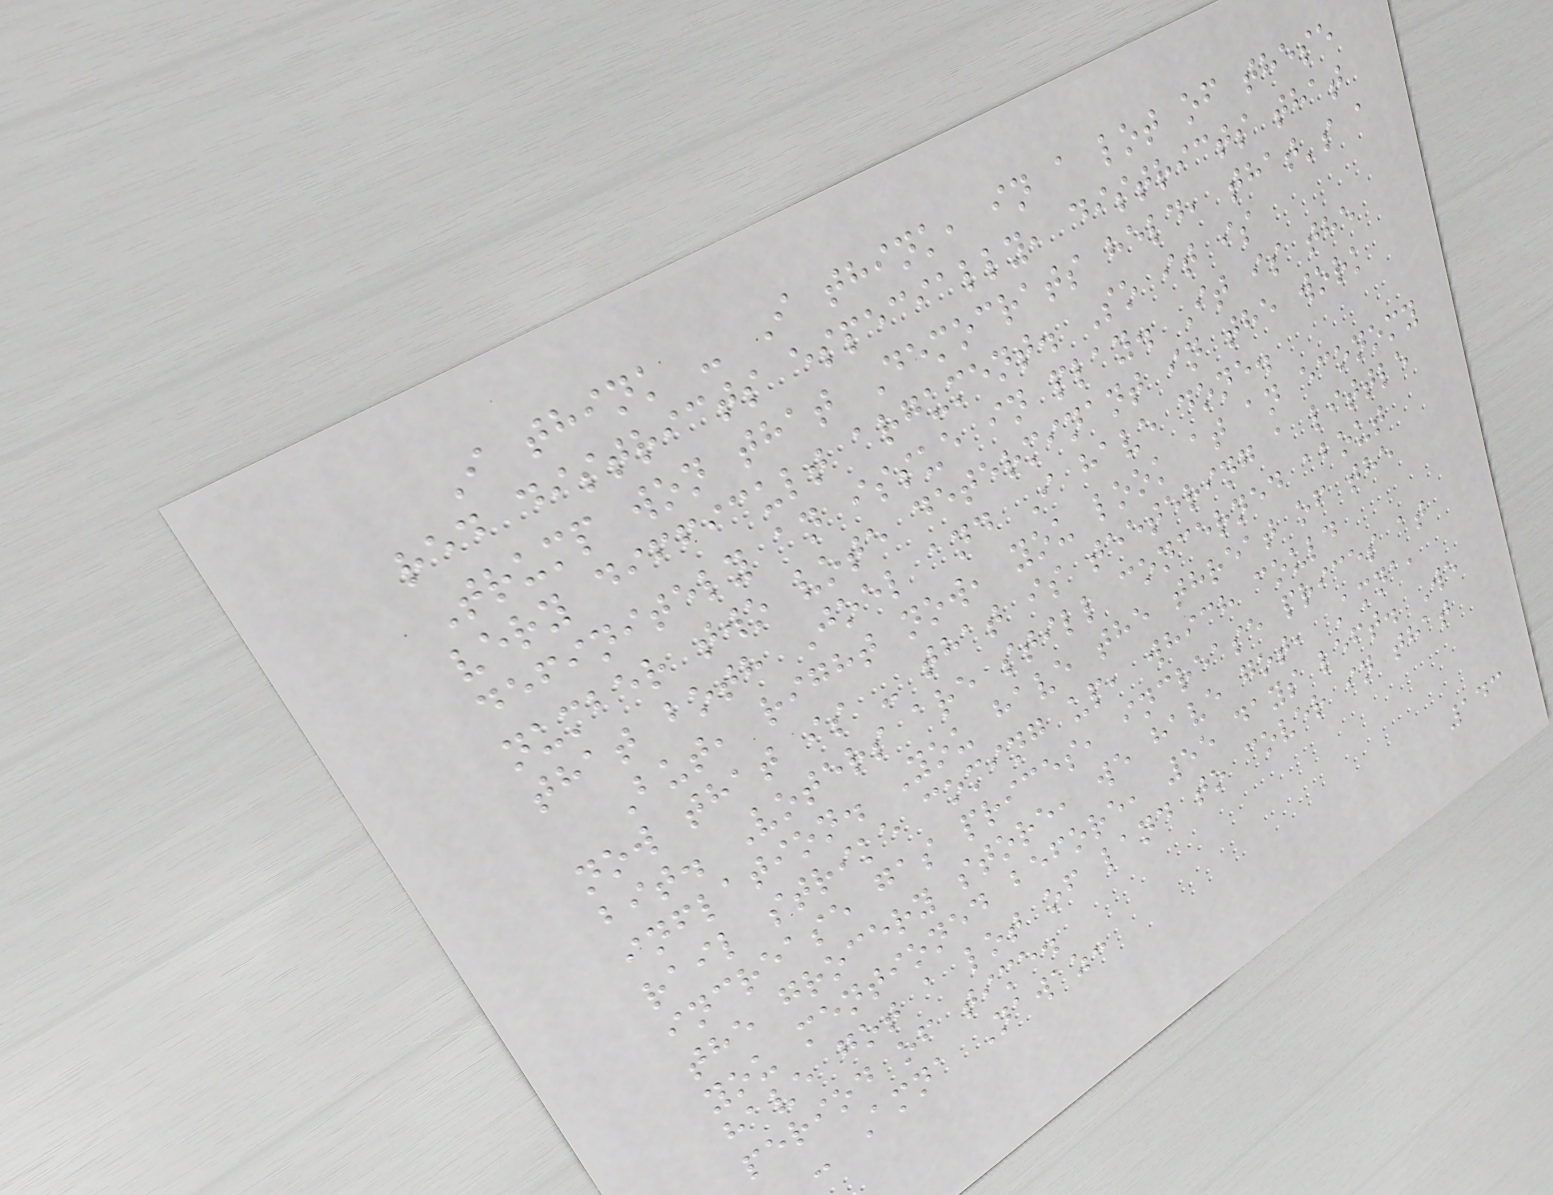I think - I think, in a lot of these
red districts especially, districts that
Trump won that Democrats held, that's a
very difficult argument. So it is
definitely an issue in play. It is the
number two vote determinant in the work
that both Joel and I have done.
But, right now, you look at an economy
now that is - that is teetering a little
bit. Voters are still concerned about
inflation. You have the threat of the
rail strike coming up, which could
increase gas prices, increase prices at
the grocery store, we have got, Amna,
you mentioned before, 55 days left. We
have got a lot of land to cover in that
period of time.
- Amna Nawaz:
143
